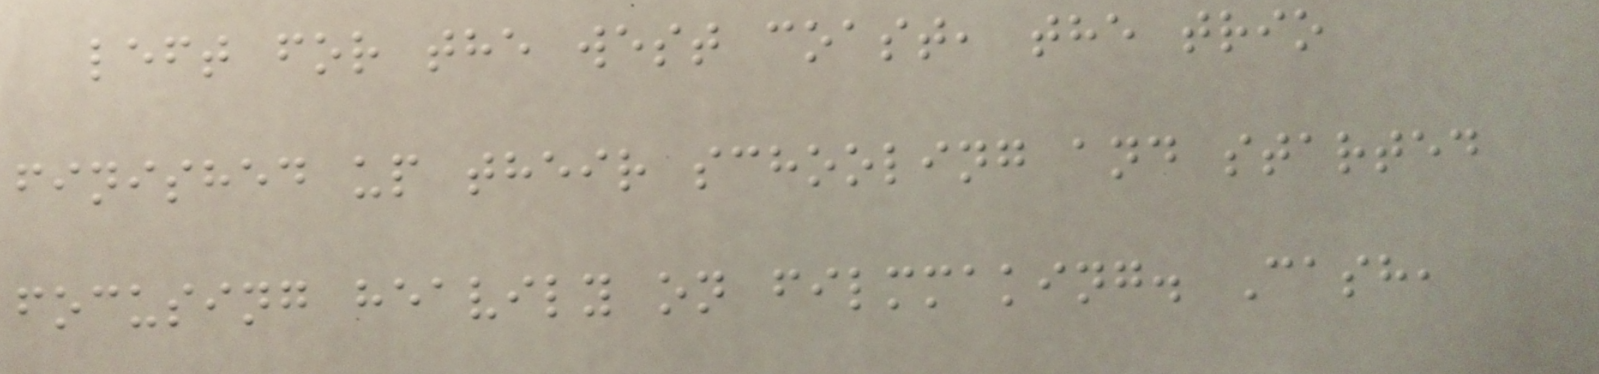left for the west coast, the trio
finished up their schooling and started
focusing heavily on filmmaking. Cash,
